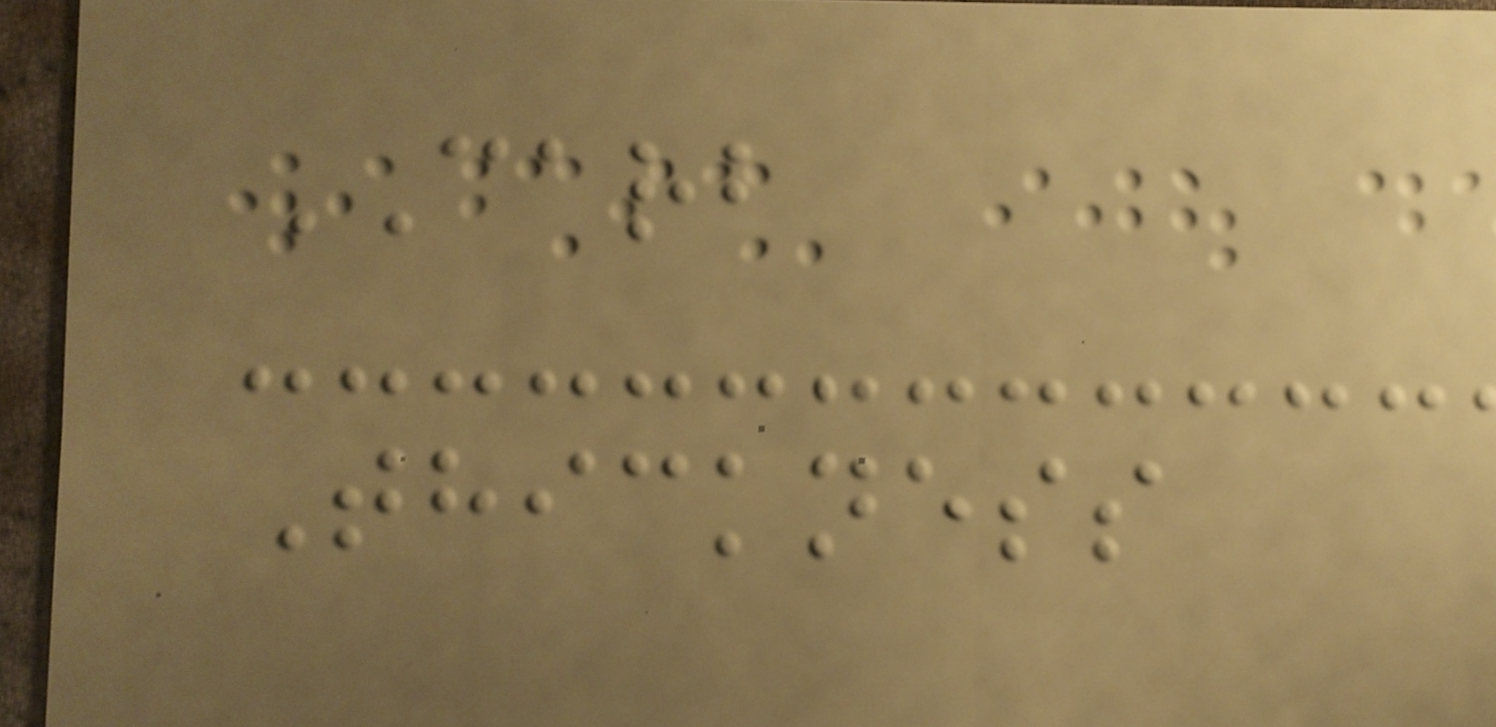CARB
Thickness
